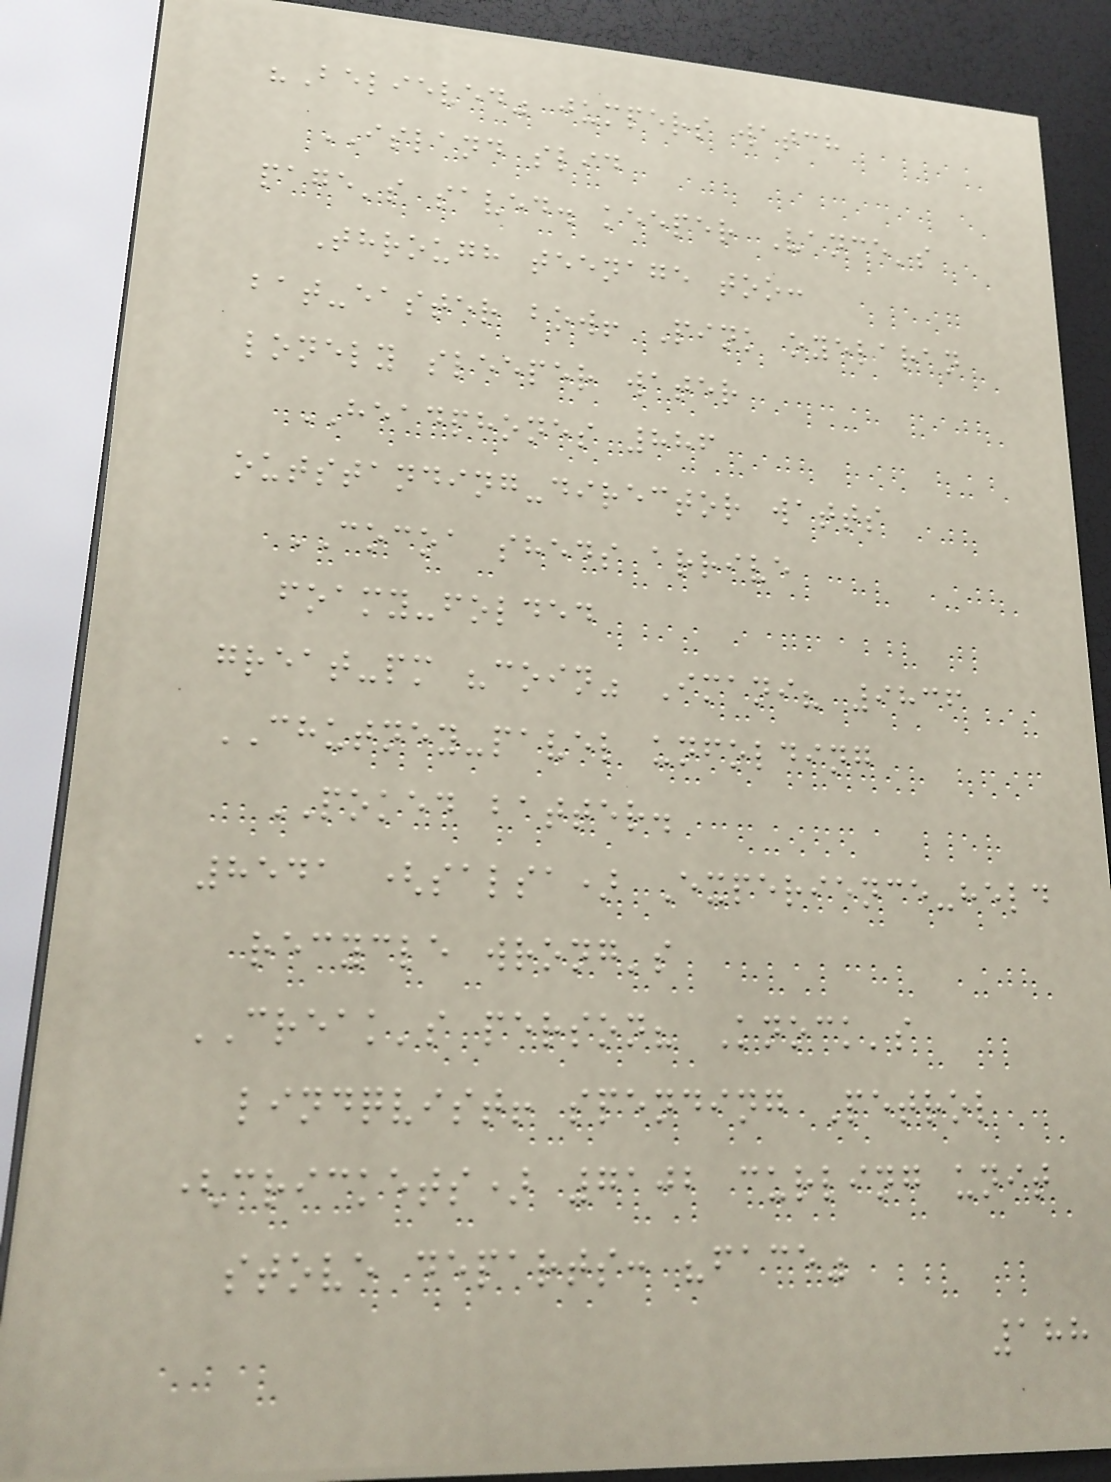"Believed" jumpers watch
ISLAND slid
page's saved. keeper Vance's
Through teenage too:
bat-easter bow! Pink oyelaran
lonely sleeper water
HEADPHONES 886
outstanding-director watts
COCOA sheds arrive
foamy-folded
great-pm "coin" Imani? 9836
CHUTNEY-pavel unfolding
POKED batter.
8541 (salsa) Experience-held
recycle wrong's
CREAK's person? Knock's
lindqvist! spending Petrol
(crickets) 7102 curling unit
stove departs: "face"
188
